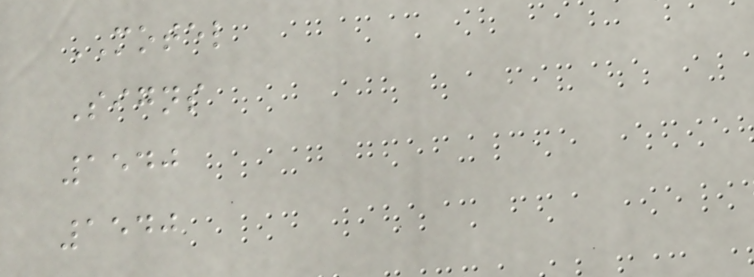MOTEL
Signs
1540
1540
